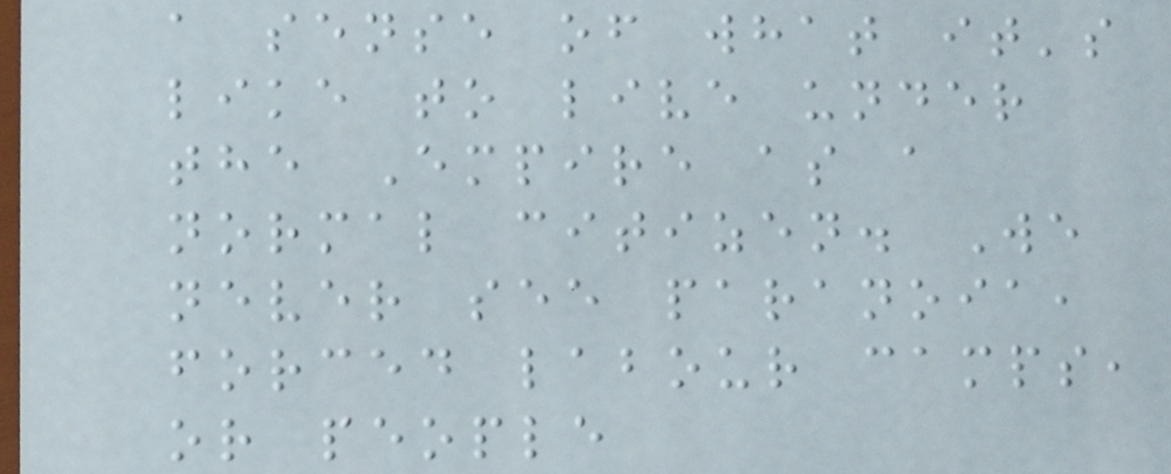a sense of what it's
like to live under
the Empire as a
normal citizen. We
never see paranoia,
forced labour camps,
or people
